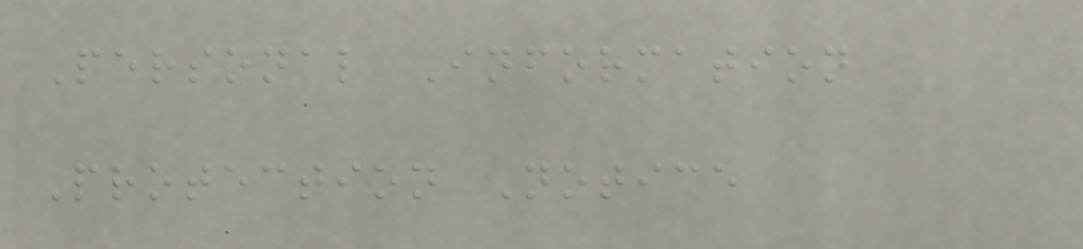Personal Information
Protection Notice
